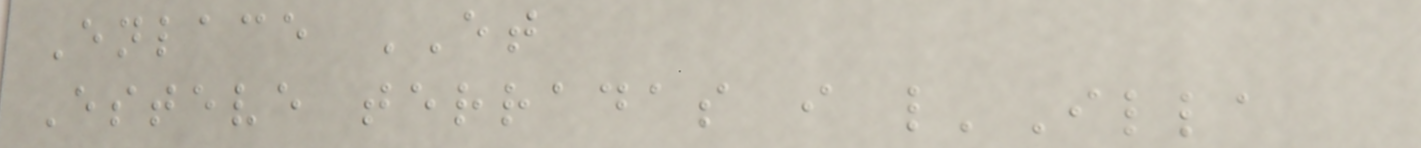Enlace ET
Esteve terradas i l'Illa
